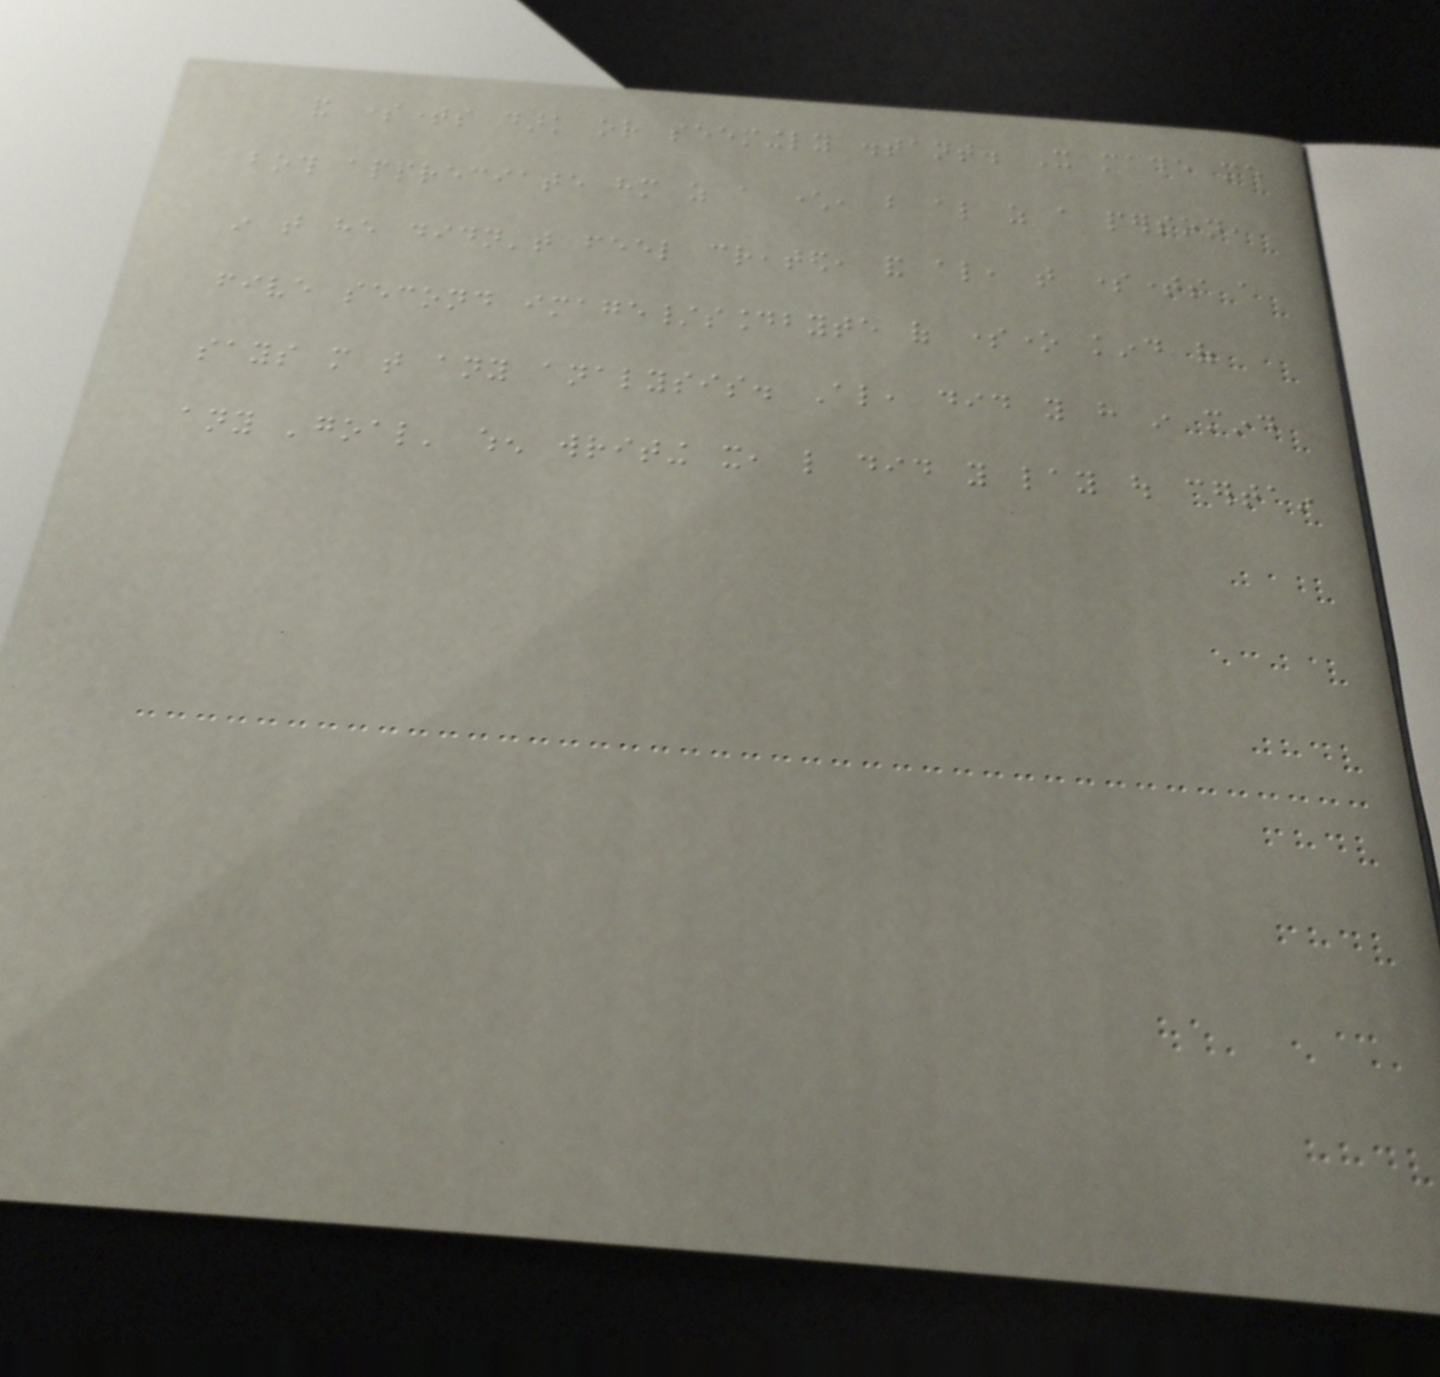and sometimes dark or seemingly distant. It made me
both appreciate him as a character, but also as a person,
in that he didn't feel created, and also, that sometimes a
five second image/soundbyte of someone kind of
says more that any analysis. Also, did you have in mind
any 'goal' when writing it, like did you lay out certain
